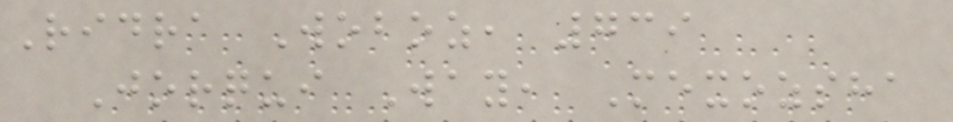Ridra Woboz, 739
Jorqui Way, Mexozsha
